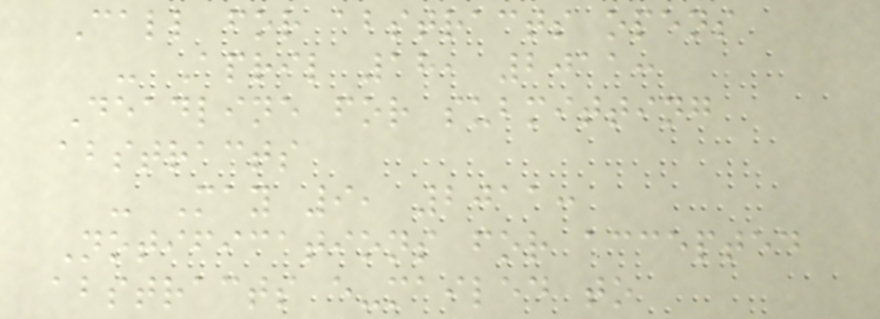Call for abstracts opens
- April 18, 2011:
Deadline for submitting
abstracts
- May 9, 2011:
Notifications for accepted
abstracts e-mailed to
